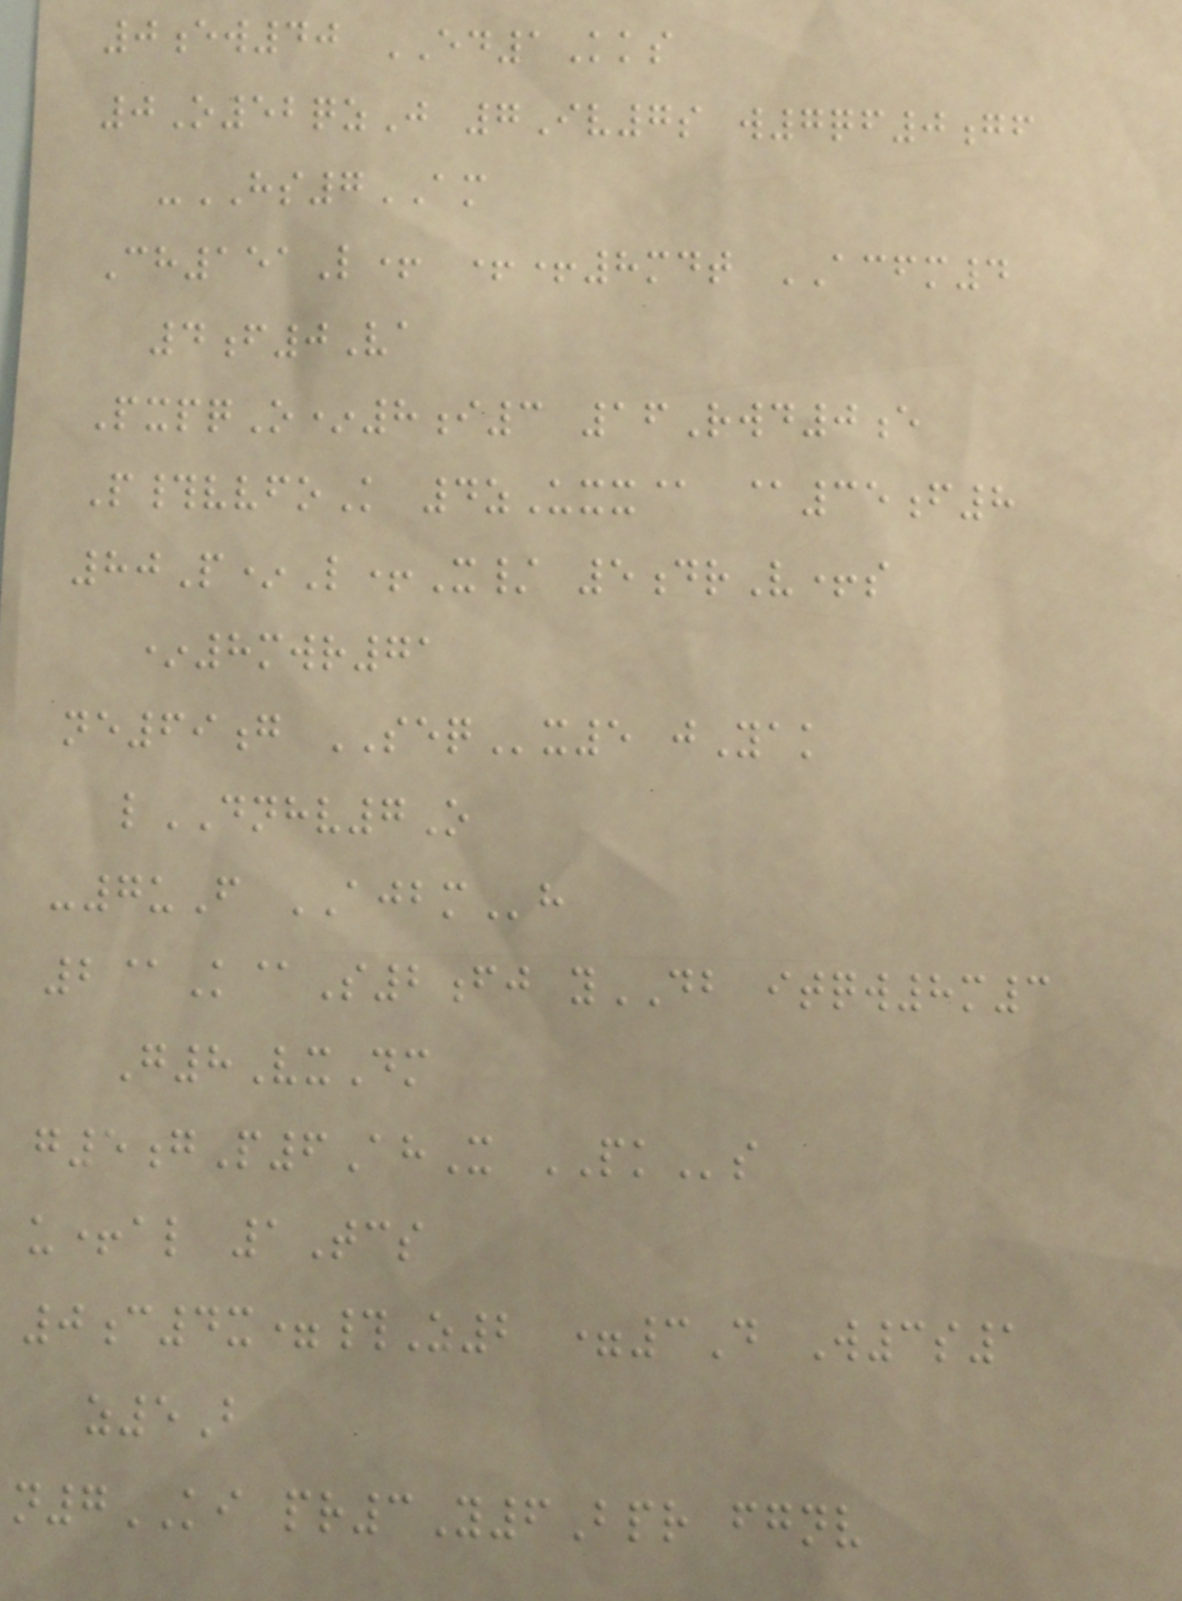0ew40 ED1Kks
0O52qzJ 7Iv7s w7qf0gf
-HS7AM
Ch151L+ ++8mdt ACFM4
4f0Va
PxpqO*8i3 16Rwd0e
P#vvfoK 4zUxx@ @35f8
80P*L+X/ 5drV+s
*8mwr71
ne69g SEQx5 jYak
lDNHV7O
-7uF AJBMh
2@K@S2fj yDB itqw8m3
G8VxDm
g5gP6AhX PKs
u+al 1Tcs
0c4x=#Z2 =3D W3s1
z5B
n7KI pr3Y6Bpr fgnv
